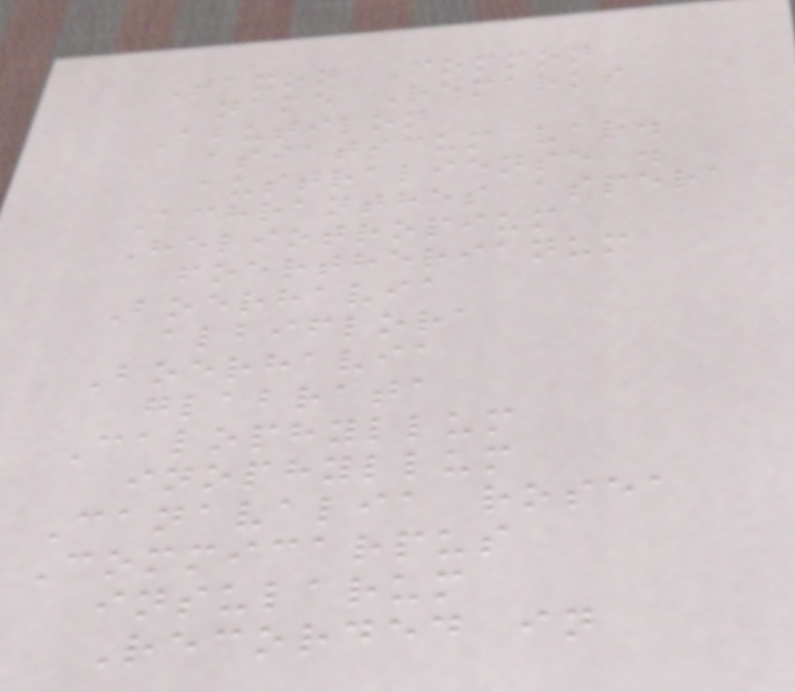Taxon Common
name Remarks
Abutilon
asiaticum var.
australiense .
Achranthes aspera
Heliotropium
foertherianum
Boerhavia
albiflora
Boerhavia
glabrata
Calophyllum
inophyllum
Canavalia rosea
Commicarpus
insularum
Recorded in
